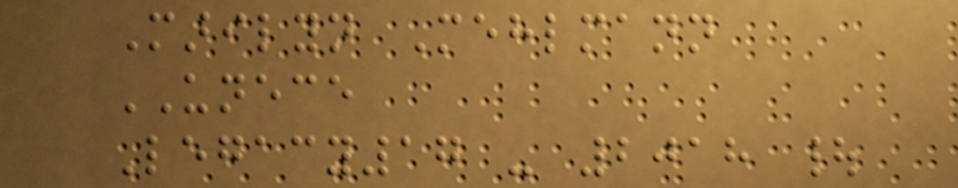Marilyn Mehlmann
UNECE
Legacy17 - 2018 |
